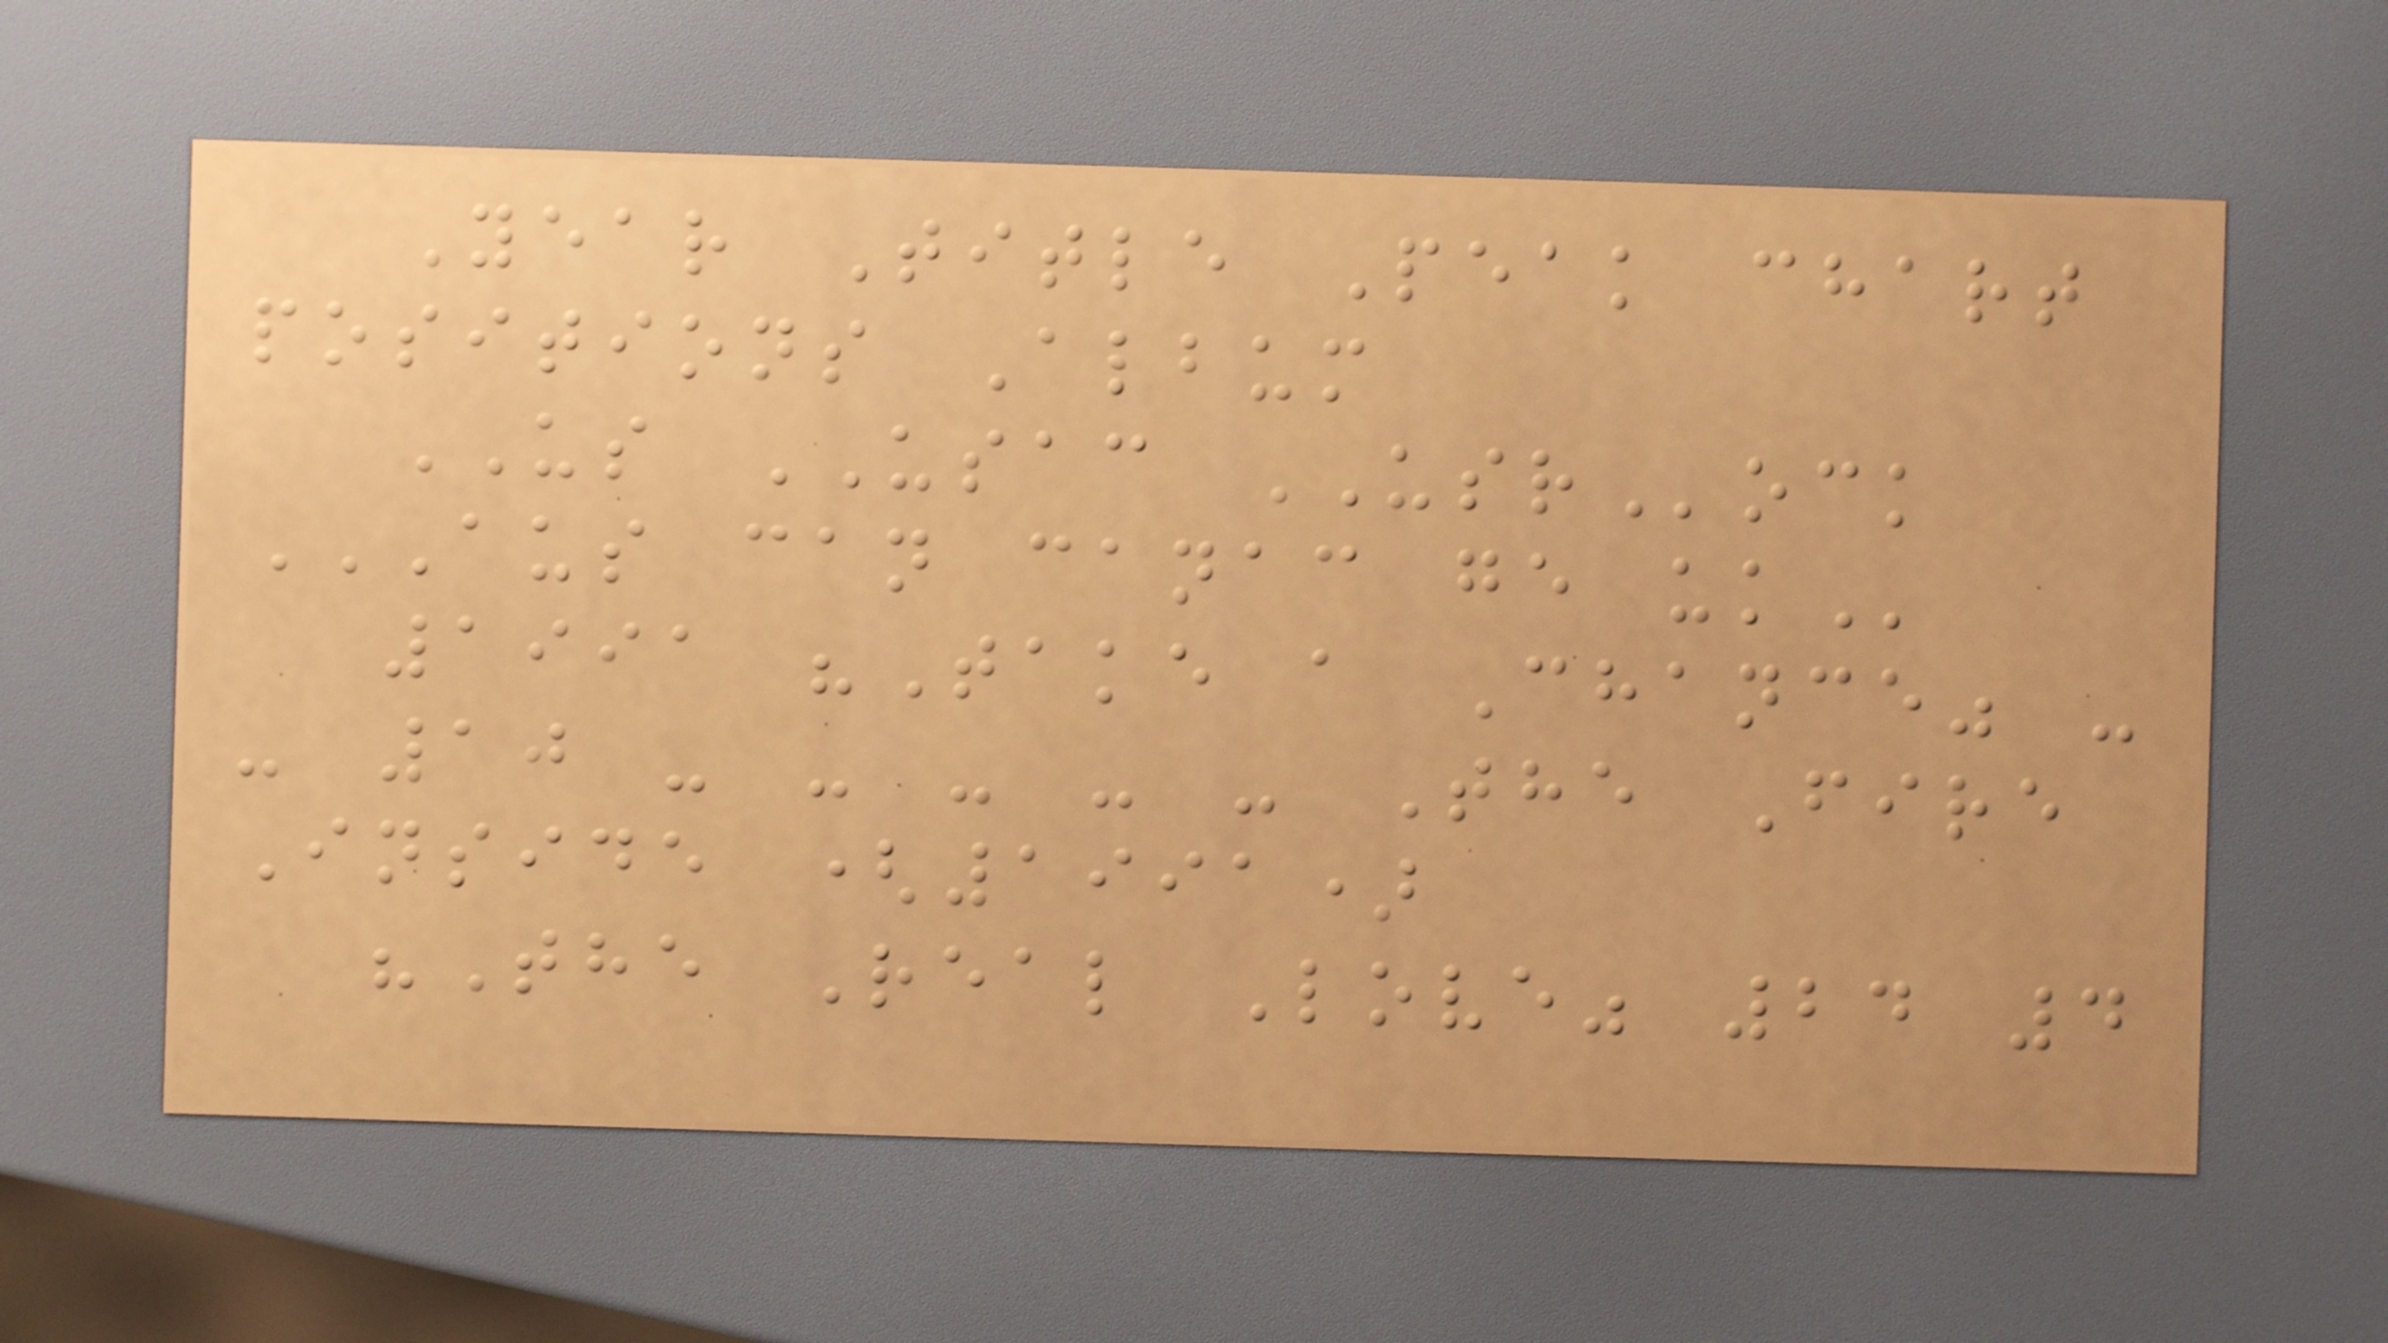Year Title Peak chart
positions Album
US USAC USRock
AUS CAN CANAC GE UK
1991 "Take a Chance" -
- 10 - - - - - The Fire
Inside (1991)
"The Real Love" 24 4
